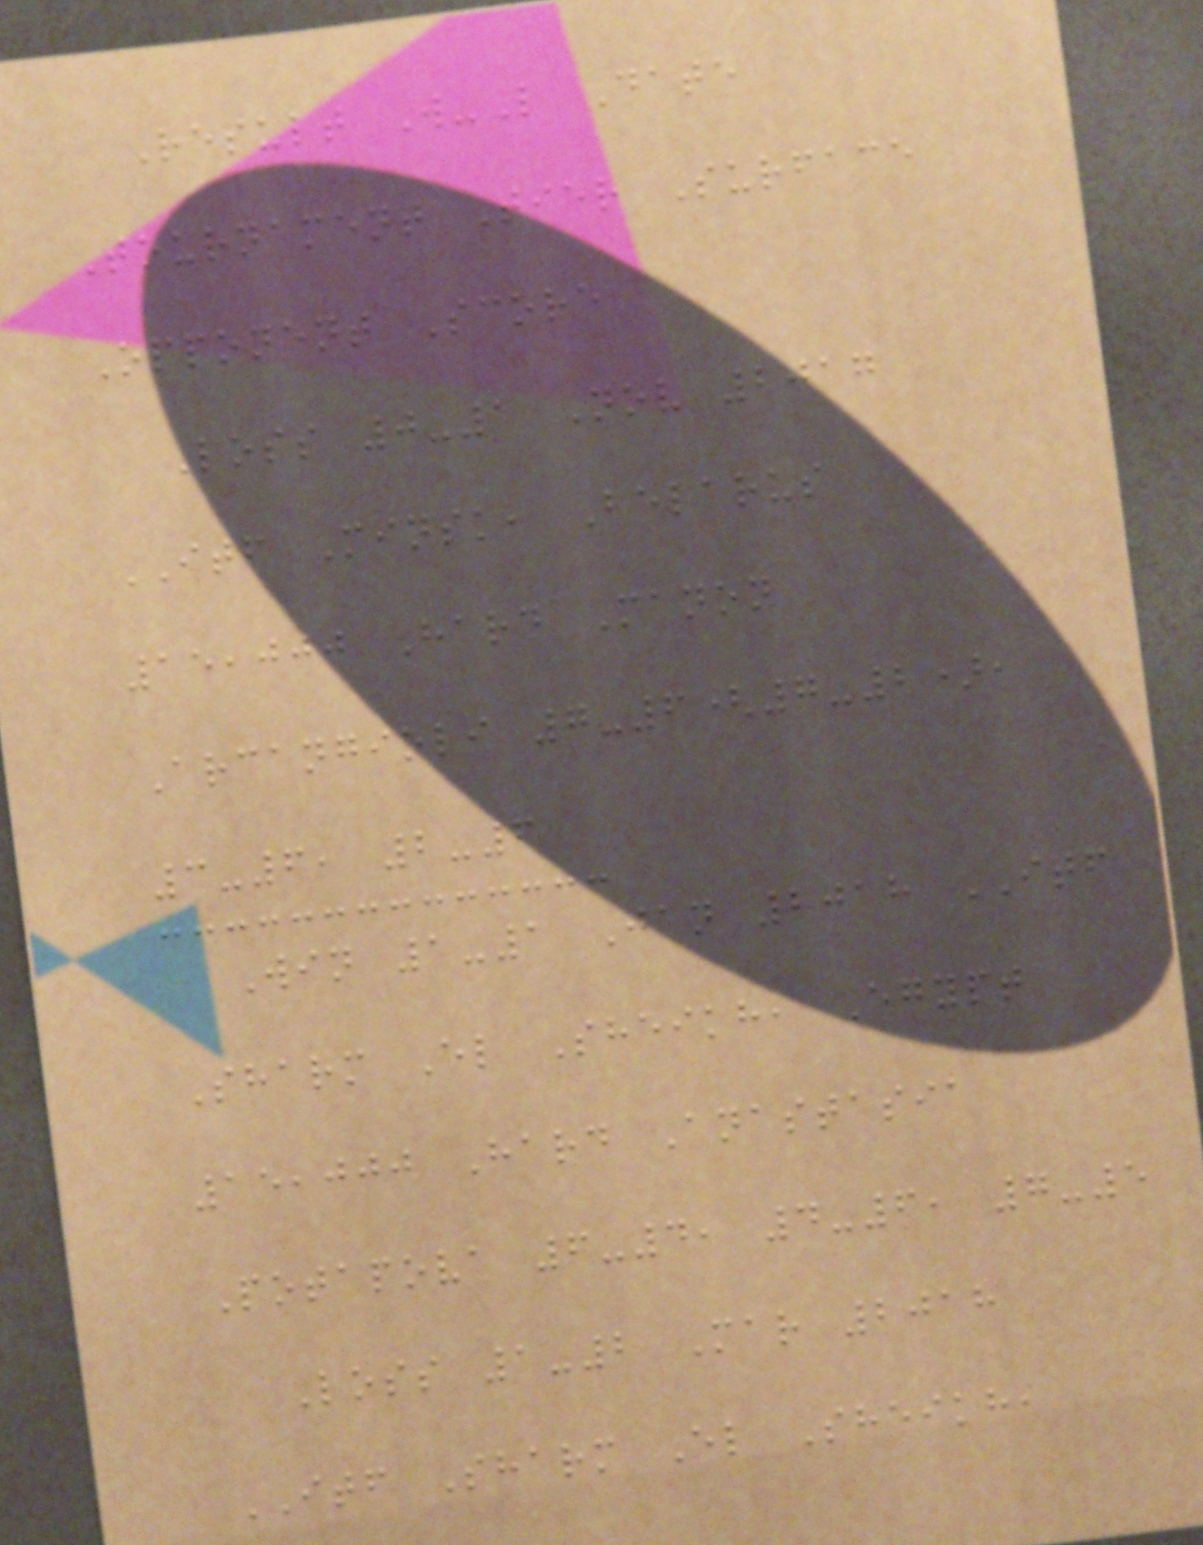Result W-L Date
Tournament Tier Surface
Opponent Score
Loss 0-1 Nov 2017
ITF Minsk, Belarus
15,000 Hard Manon
Arcangioli 7-6(7-2),
3-6, 2-6
Win 1-1 Jan 2018 ITF
Sharm El Sheikh, Egypt
15,000 Hard Anastasia
Potapova 6-4, 4-6, 7-5
Loss 1-2 Mar 2018
ITF Sharm El Sheikh,
